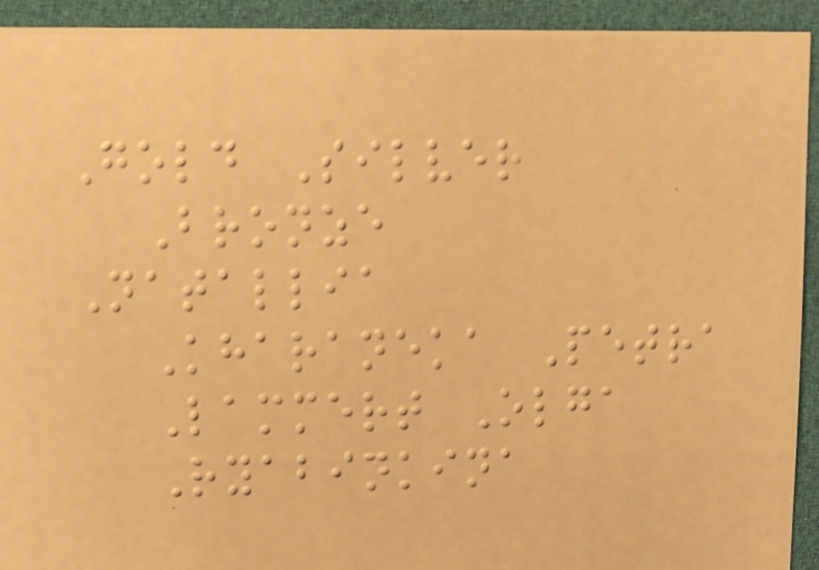Gold Silver
Bronze
Natallia
Kharaneka Petra
Lammert Olga
Ryabinkina
